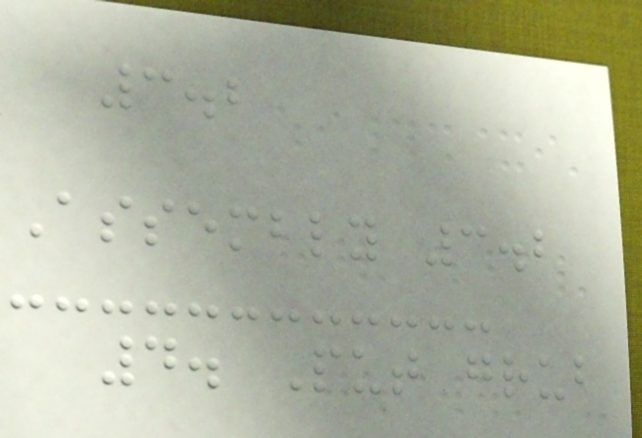3.2
Assembly 3.2
4. Put grub
